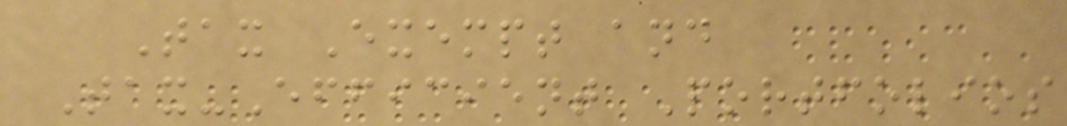Tax Exempt and
Tax-Efficient Portfolios
